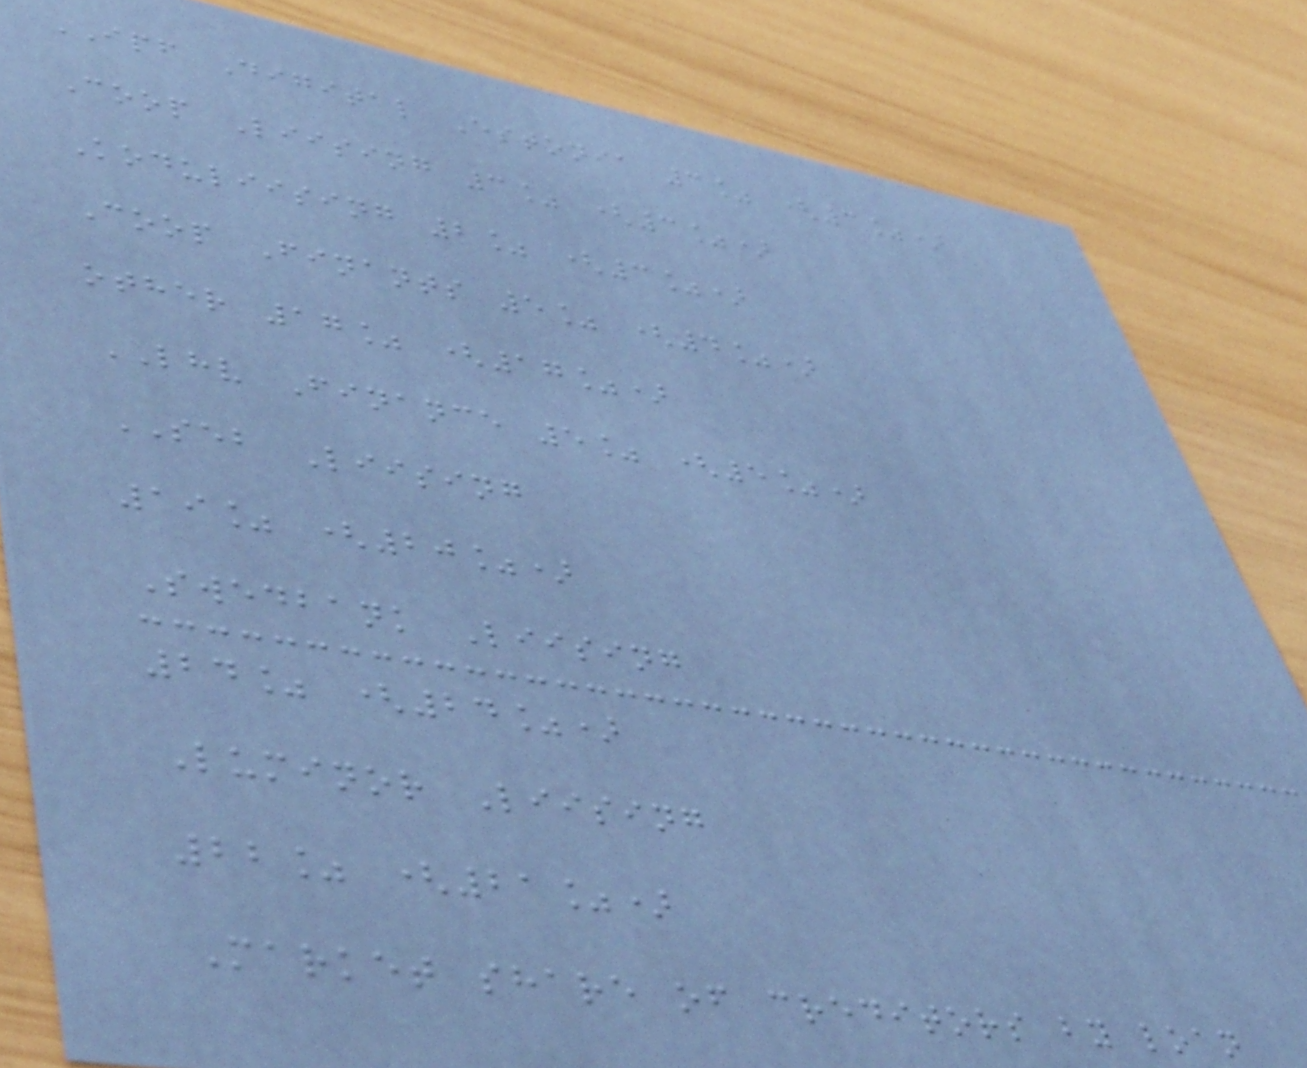IPF Digital Estonia 3% (3%)
Coop Liising 3% (3%)
Koduliising 2% (3%)
Coop Finants 5% (4%)
other 17% (17%)
LHV Finance 5% (5%)
SEB Liising
19% (20%)
Swedbank Liising
24% (24%)
Luminor Liising
22% (21%)
Market share of creditors by loan
